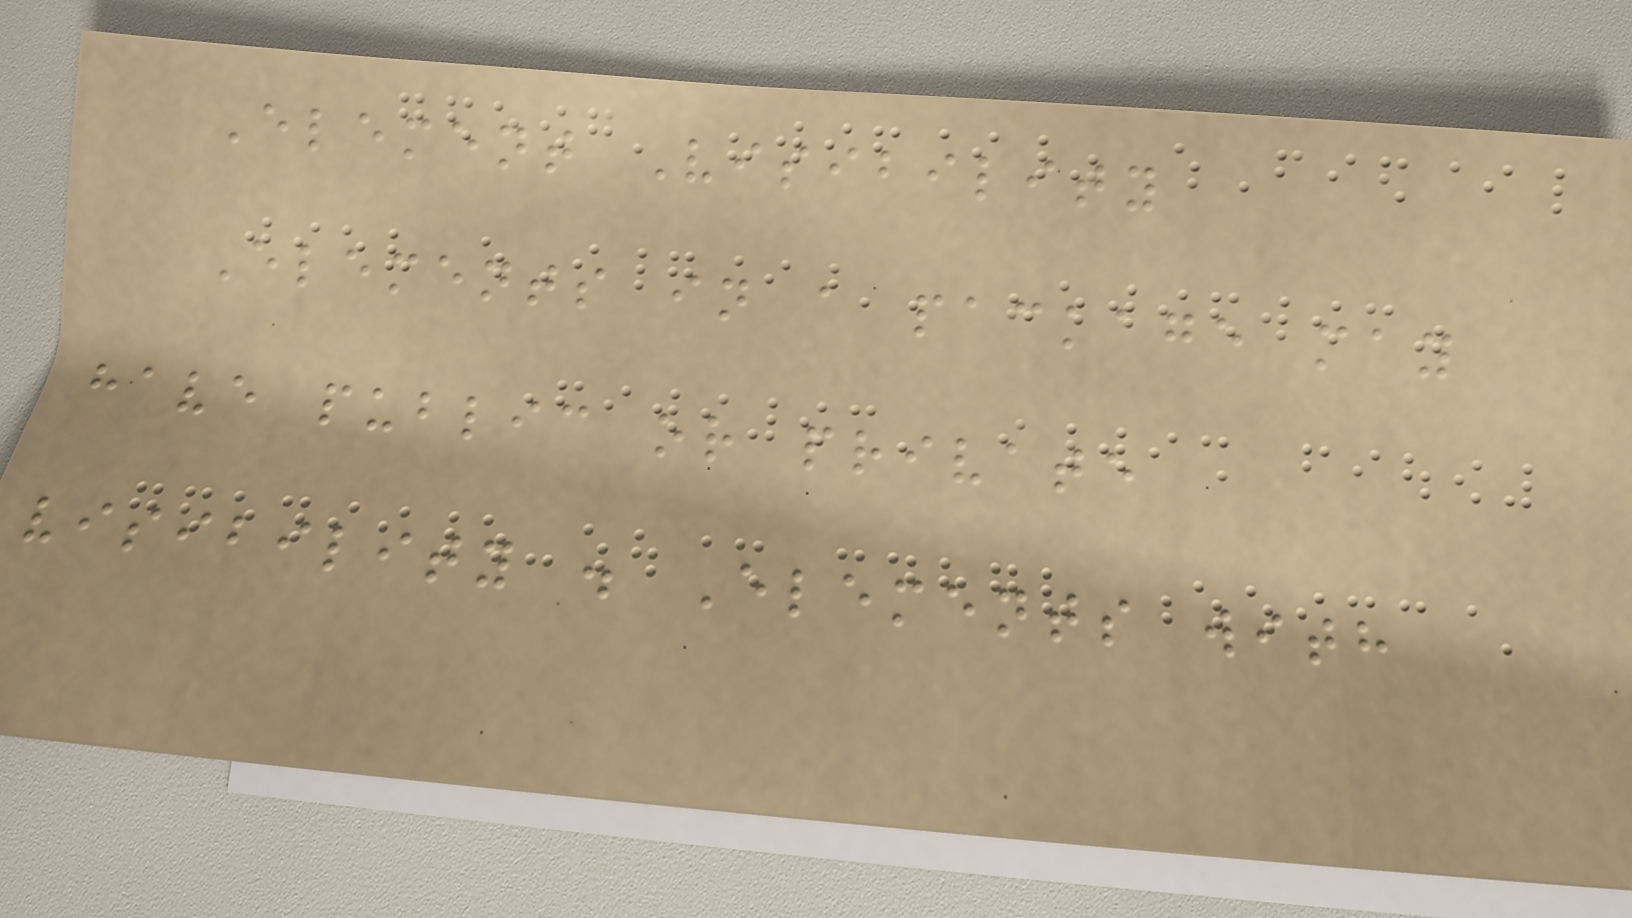Element Visibility
Elements in a package may
have public or private
visibility . Elements with
